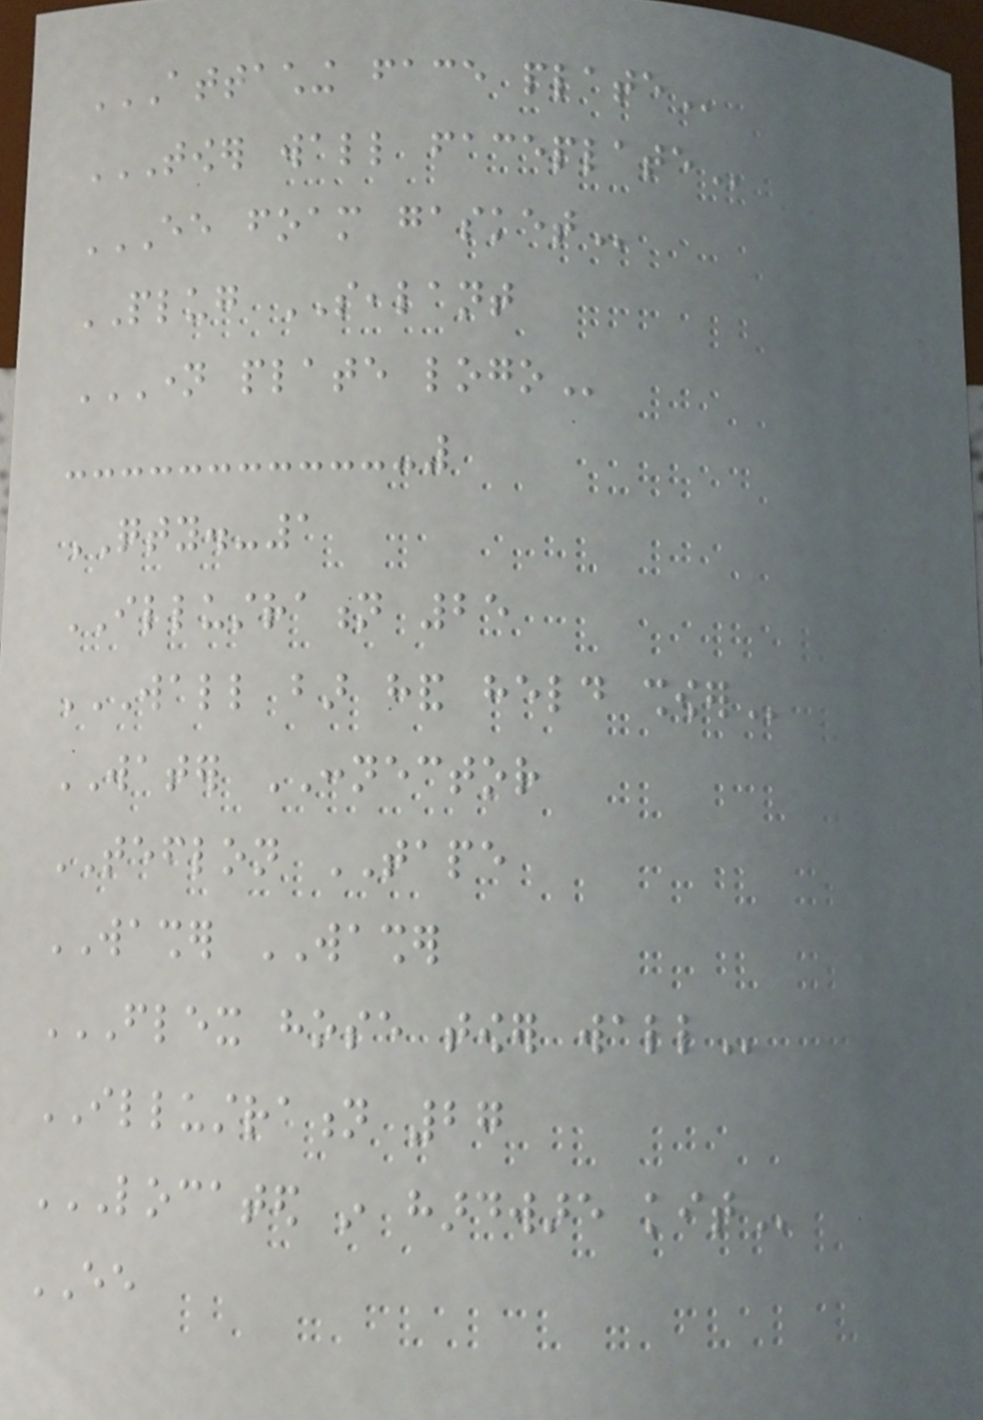ATTACHING FACE PLATE
TOWER WALL FACEPLATE
EE FOAM GASKET
PLUG SEALANT
NAME PLATE LOGO
QTY.-1
ILLUSTRATION 25
WALL BAR HAND HELD SHOWER
WATER CONNECTOR
TEFLON TAPE
WASHER WASHER
FLEX HOSE TOWER WALL
ILLUSTRATION 27
LOCATED IN HARDWARE KIT
EE
